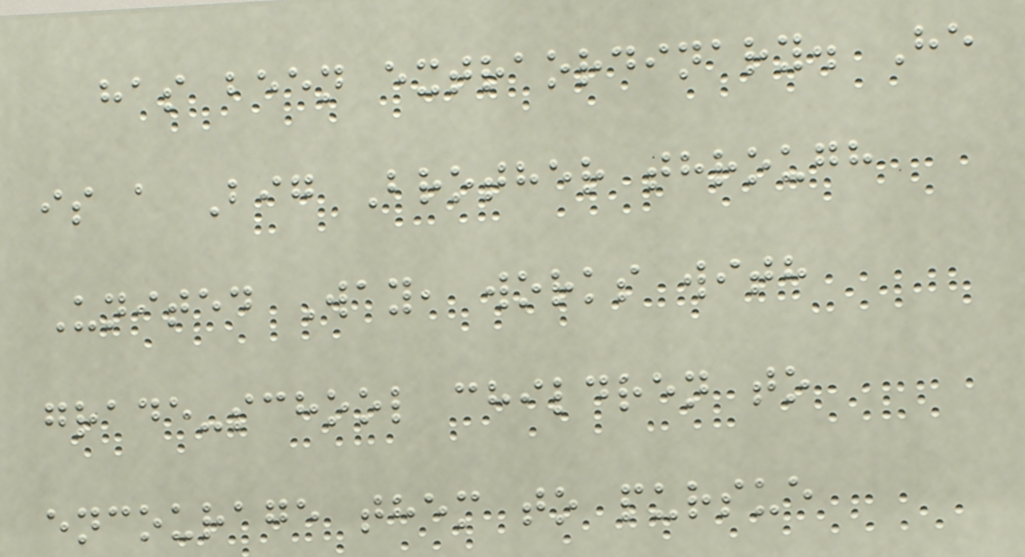has been extraordinary. He
is a Big Brother through
United Way, works with
grade-school children to
encourage them to pursue
